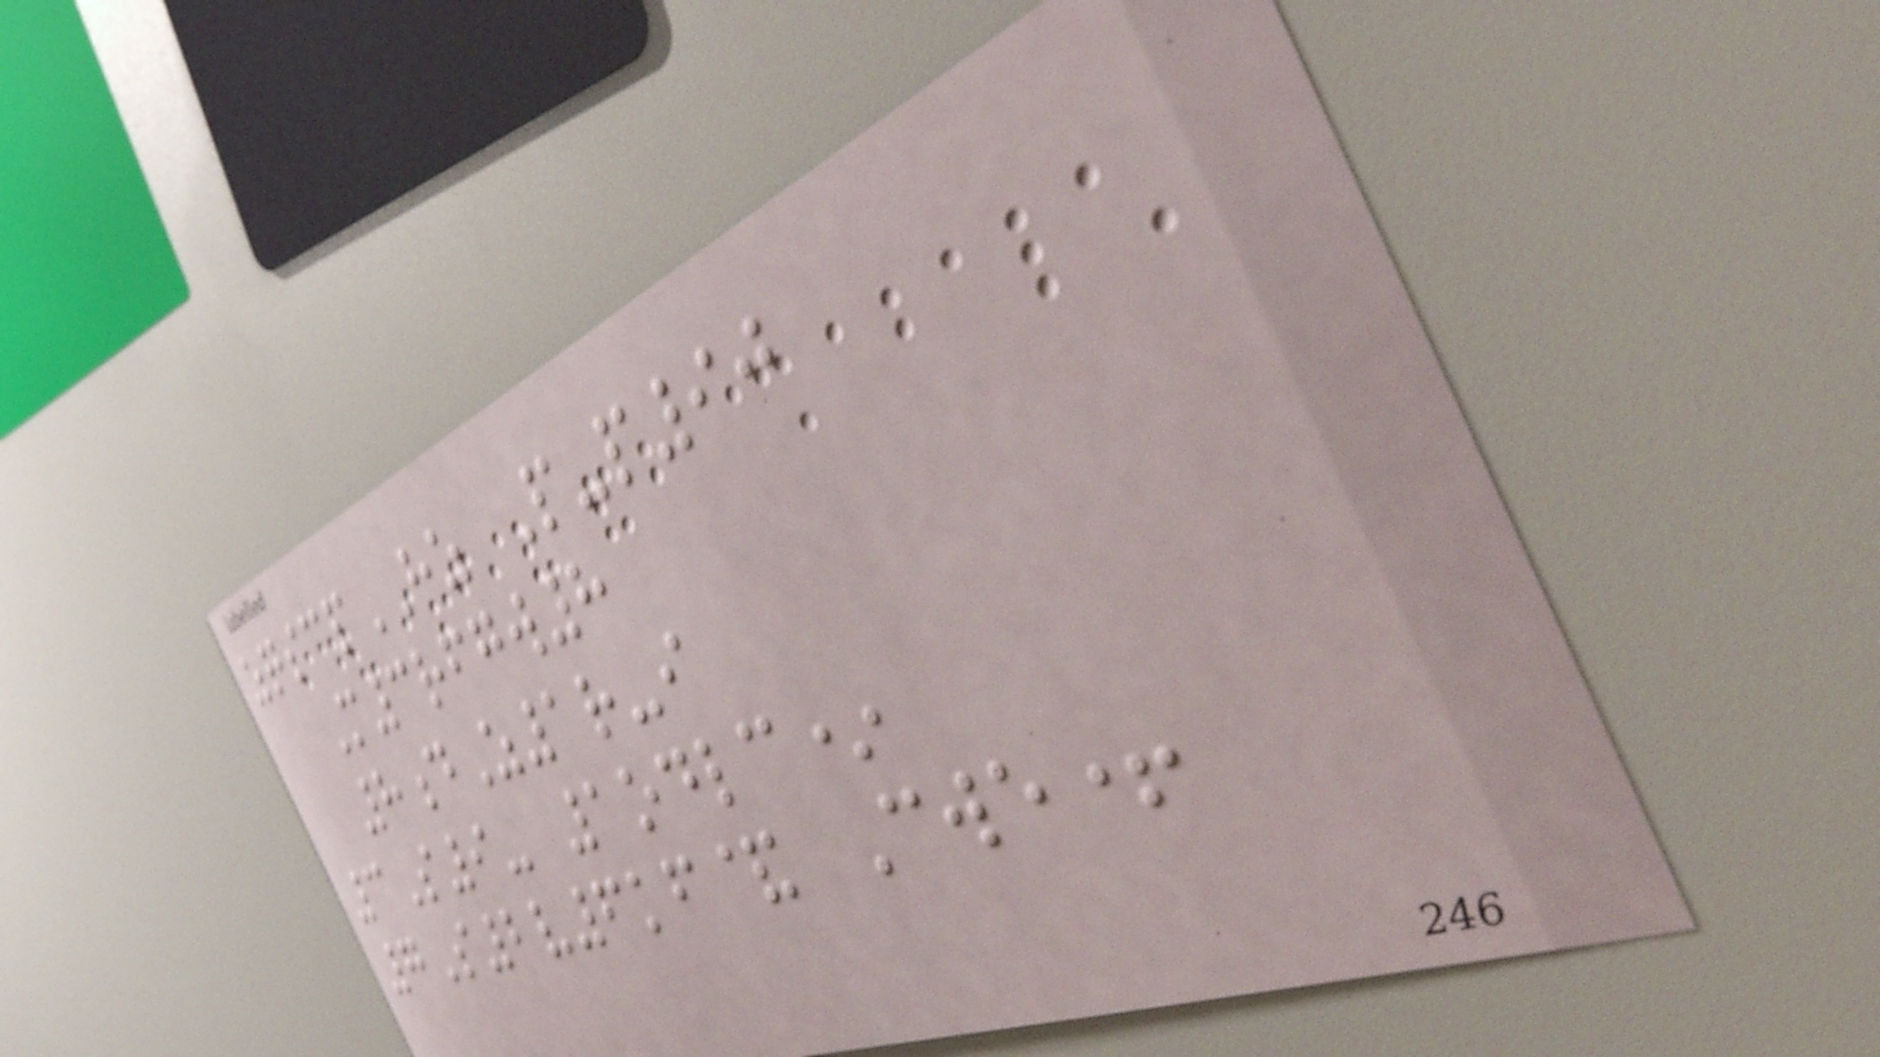zqscpHZ P-p90
M3rfgw8
8dZ1r-i
3S9- 1odlc*
7S2v6kf& Cwe+
